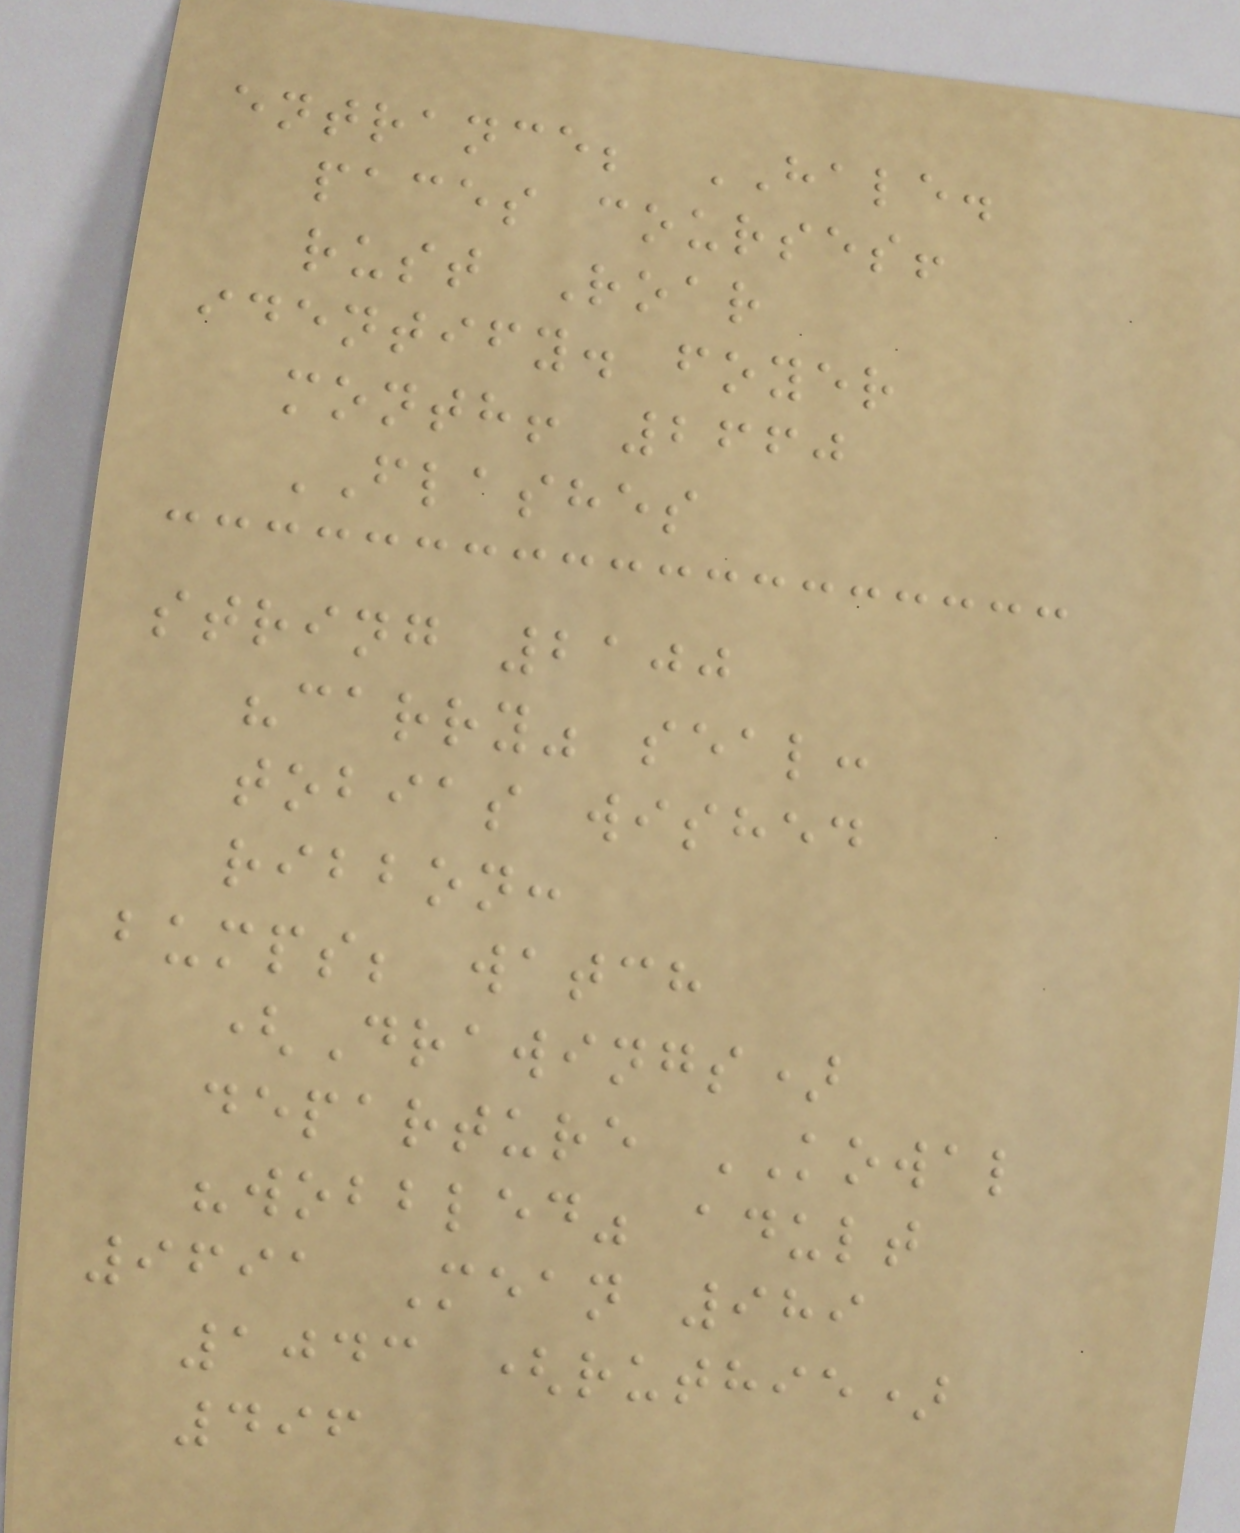entrance; HALE.
paces courses!
rust Roar
identify. foyer
month! 2660
FLASHES
string 2100
"carry" seal:
tobias wished
ribbon:
bumps; watch
(Drawings)
departure KOWAL
"wobbled" adult
9691 Mean 989
1043 (ruthie)
496
